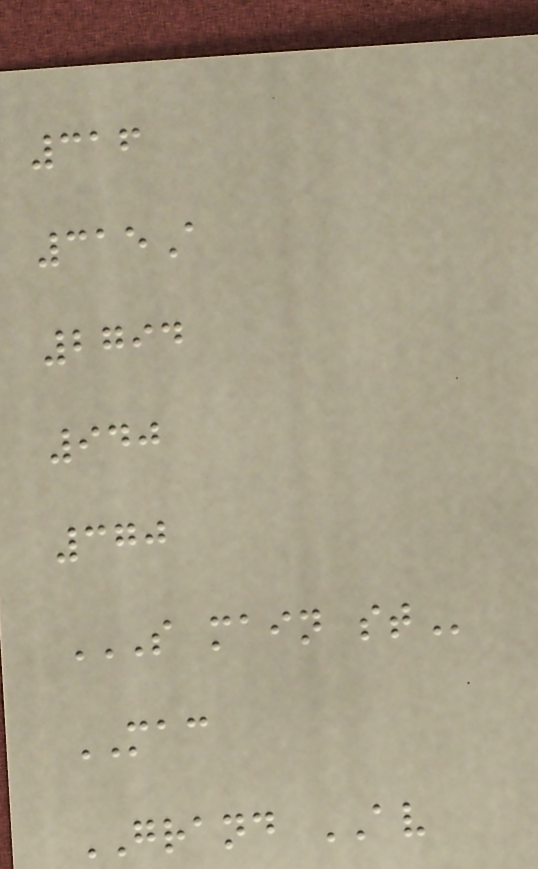316
315A
2794
940
370
S MAIN ST
MAC
GRAND AV
